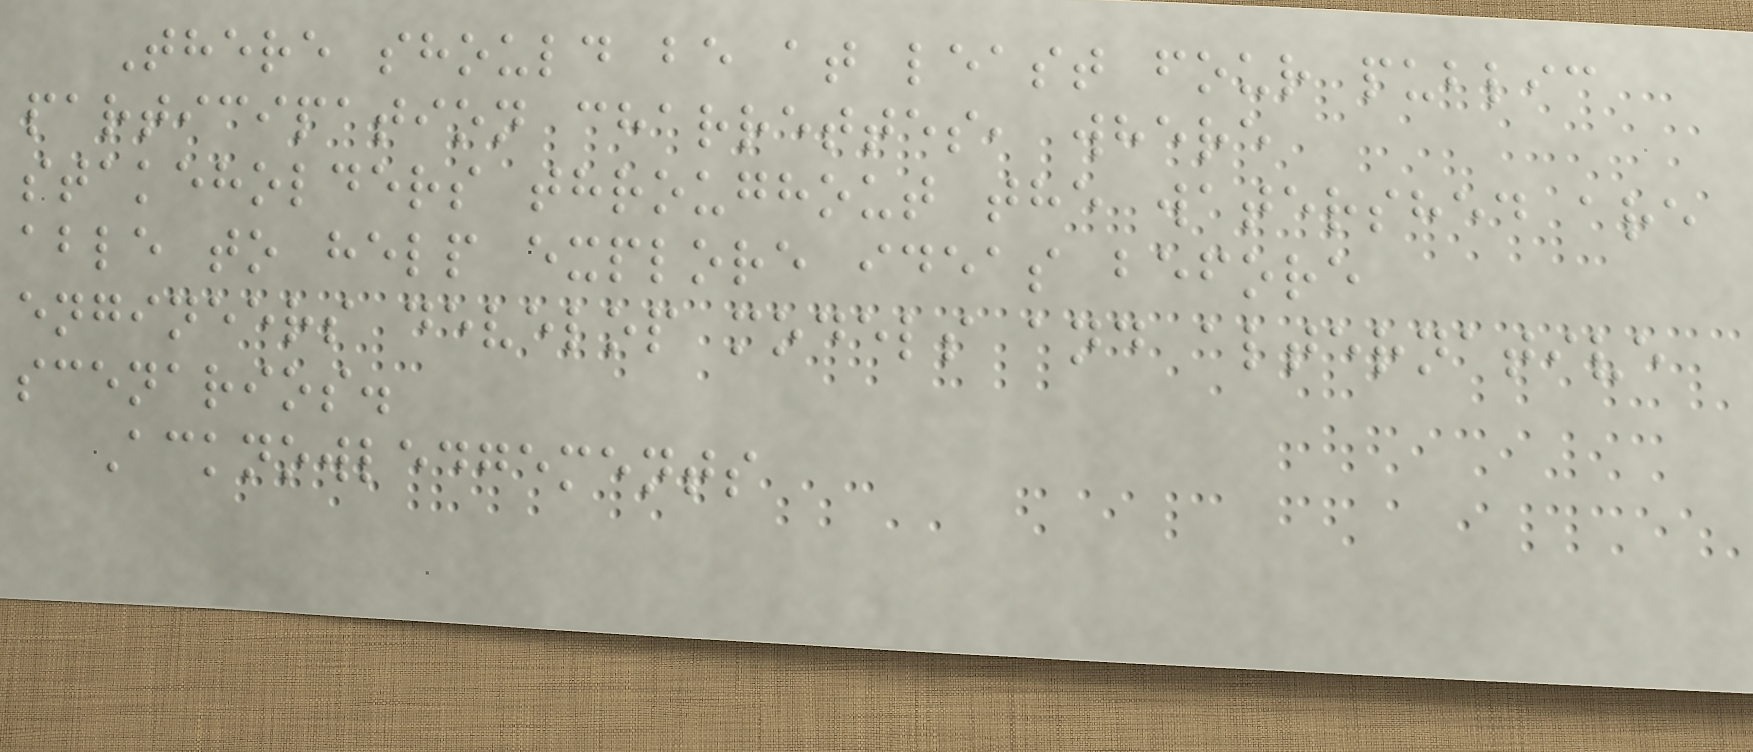There should be at least four public
participation charrettes, where
stakeholders throughout the watershed are
able to help explore ideas before
engineers develop models and alternative
scenarios.
Acknowledgements
